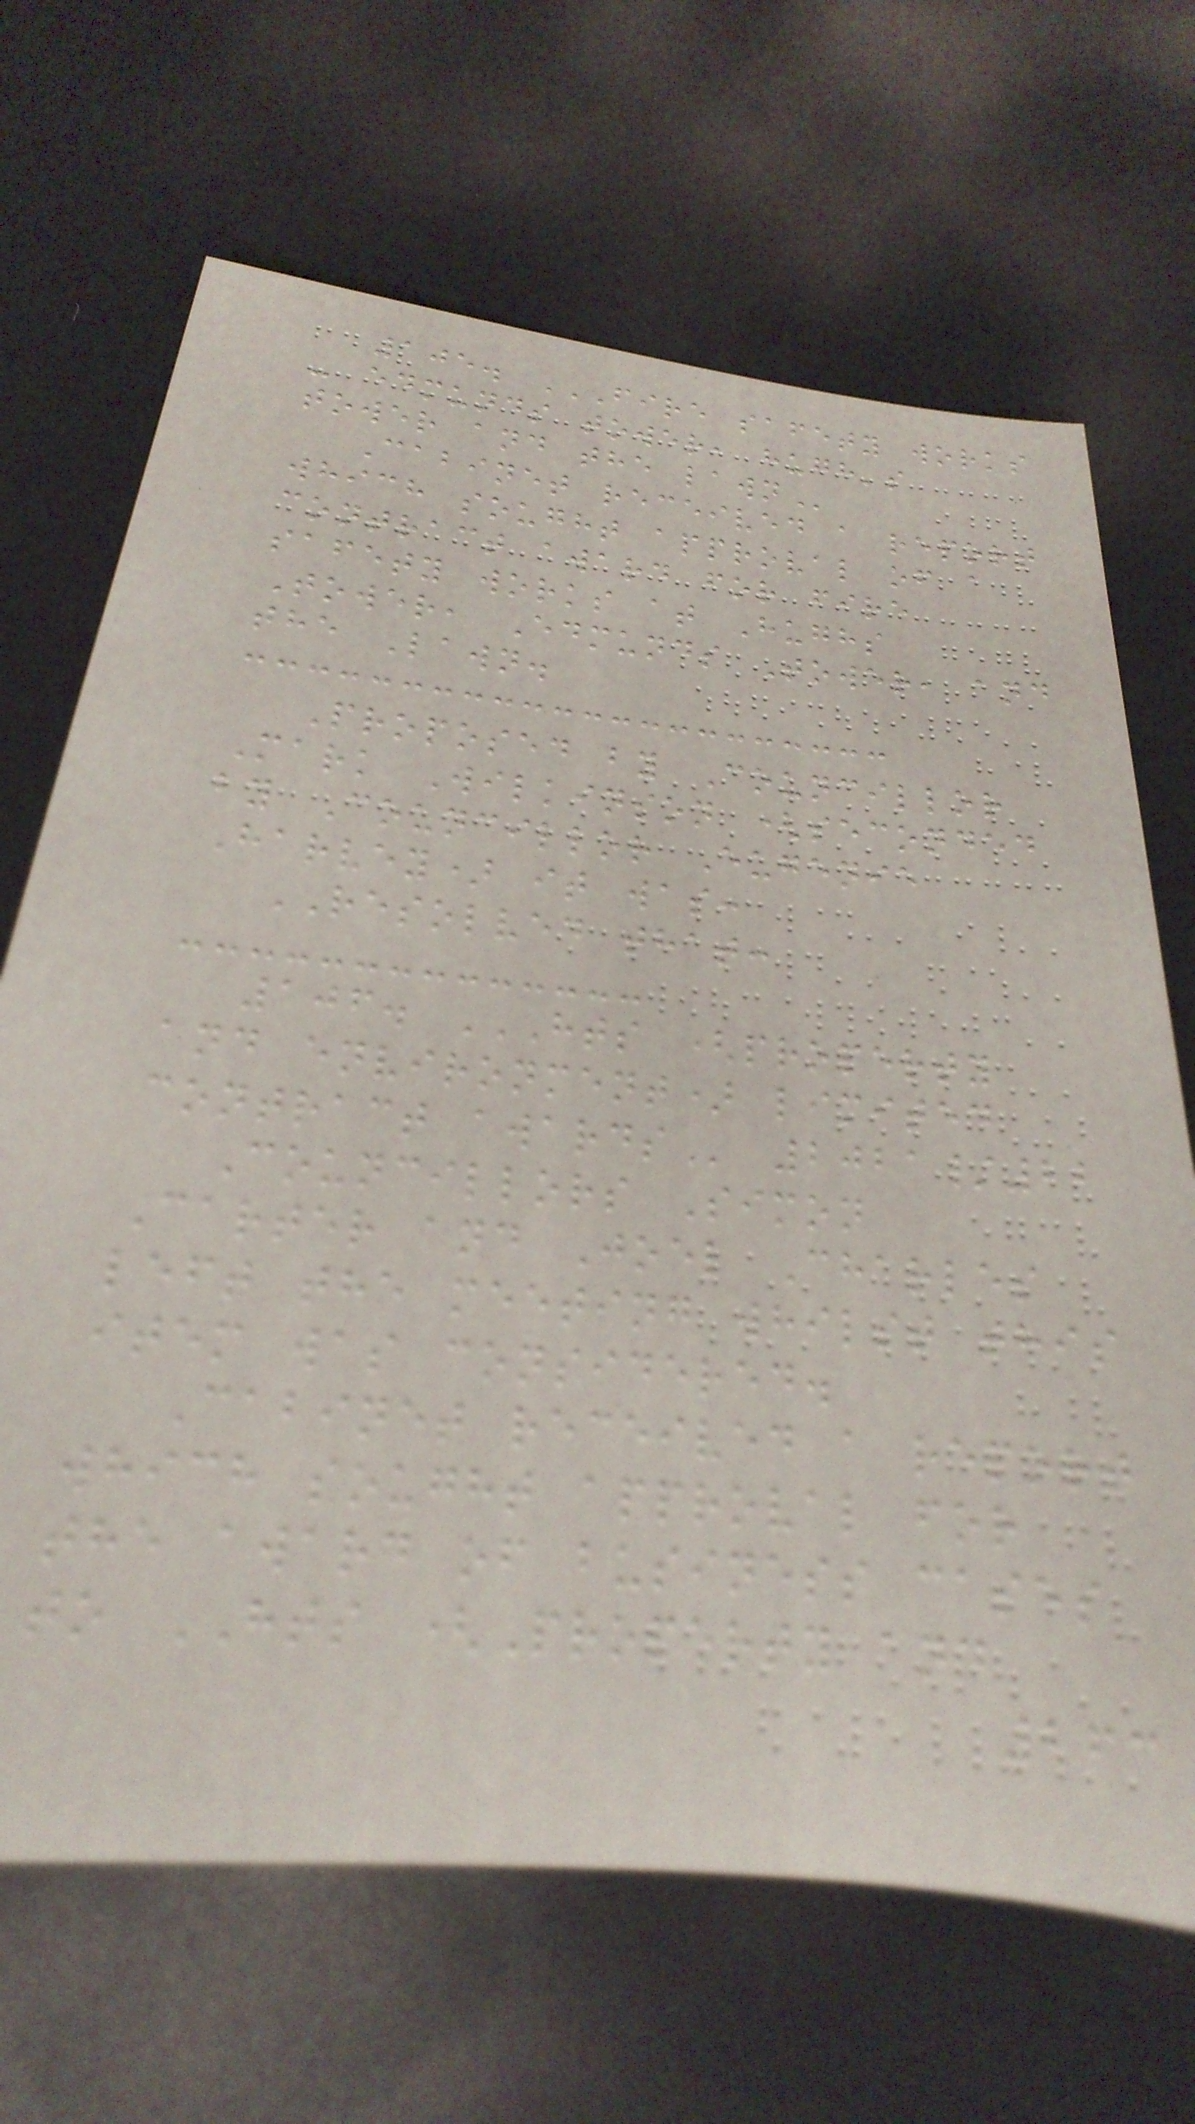105. FIRE SAFETY WORKS
- EDMUNDS TOWER, HUGH'S
TOWER AND THE LAWN
Cabinet received a report
which sought approval of a
contract award for fire
safety works at Hughs
Tower, Edmunds Tower, and
the Lawn.
Proposed by Councillor
Mark Wilkinson (seconded
by Councillor Eugenie
Harvey) it was:
RESOLVED that:
106. HTS (PROPERTY
AND ENVIRONMENT) LIMITED
CONTRACT AWARDS 2021/22
Councillors Simon
Carter and Joel Charles
left the meeting whilst this
item was considered.
Cabinet received a report
which sought approval for
the award of business cases
to HTS (Property and
263
